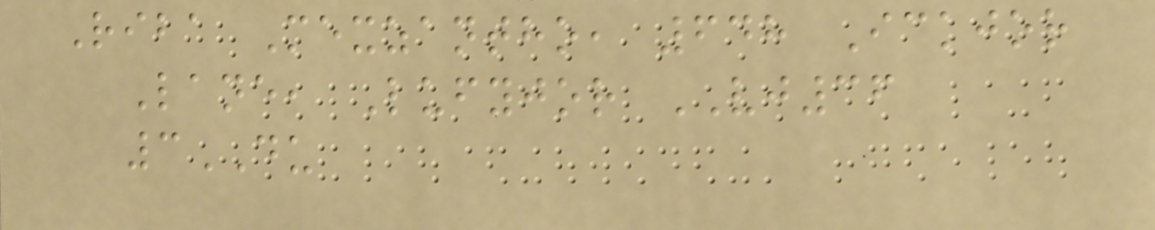Riba Mexzantho, 648 Ickjor
Lane, Lufyjor VJ36
3DU
